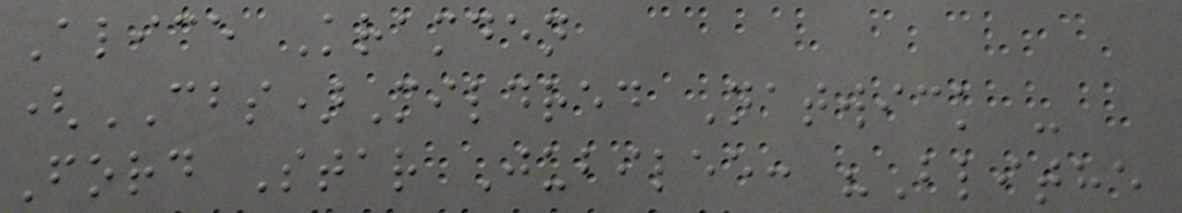Alice Kramden
(CBS)Mildred Natwick -
Ford Star Jubilee: "Blithe
